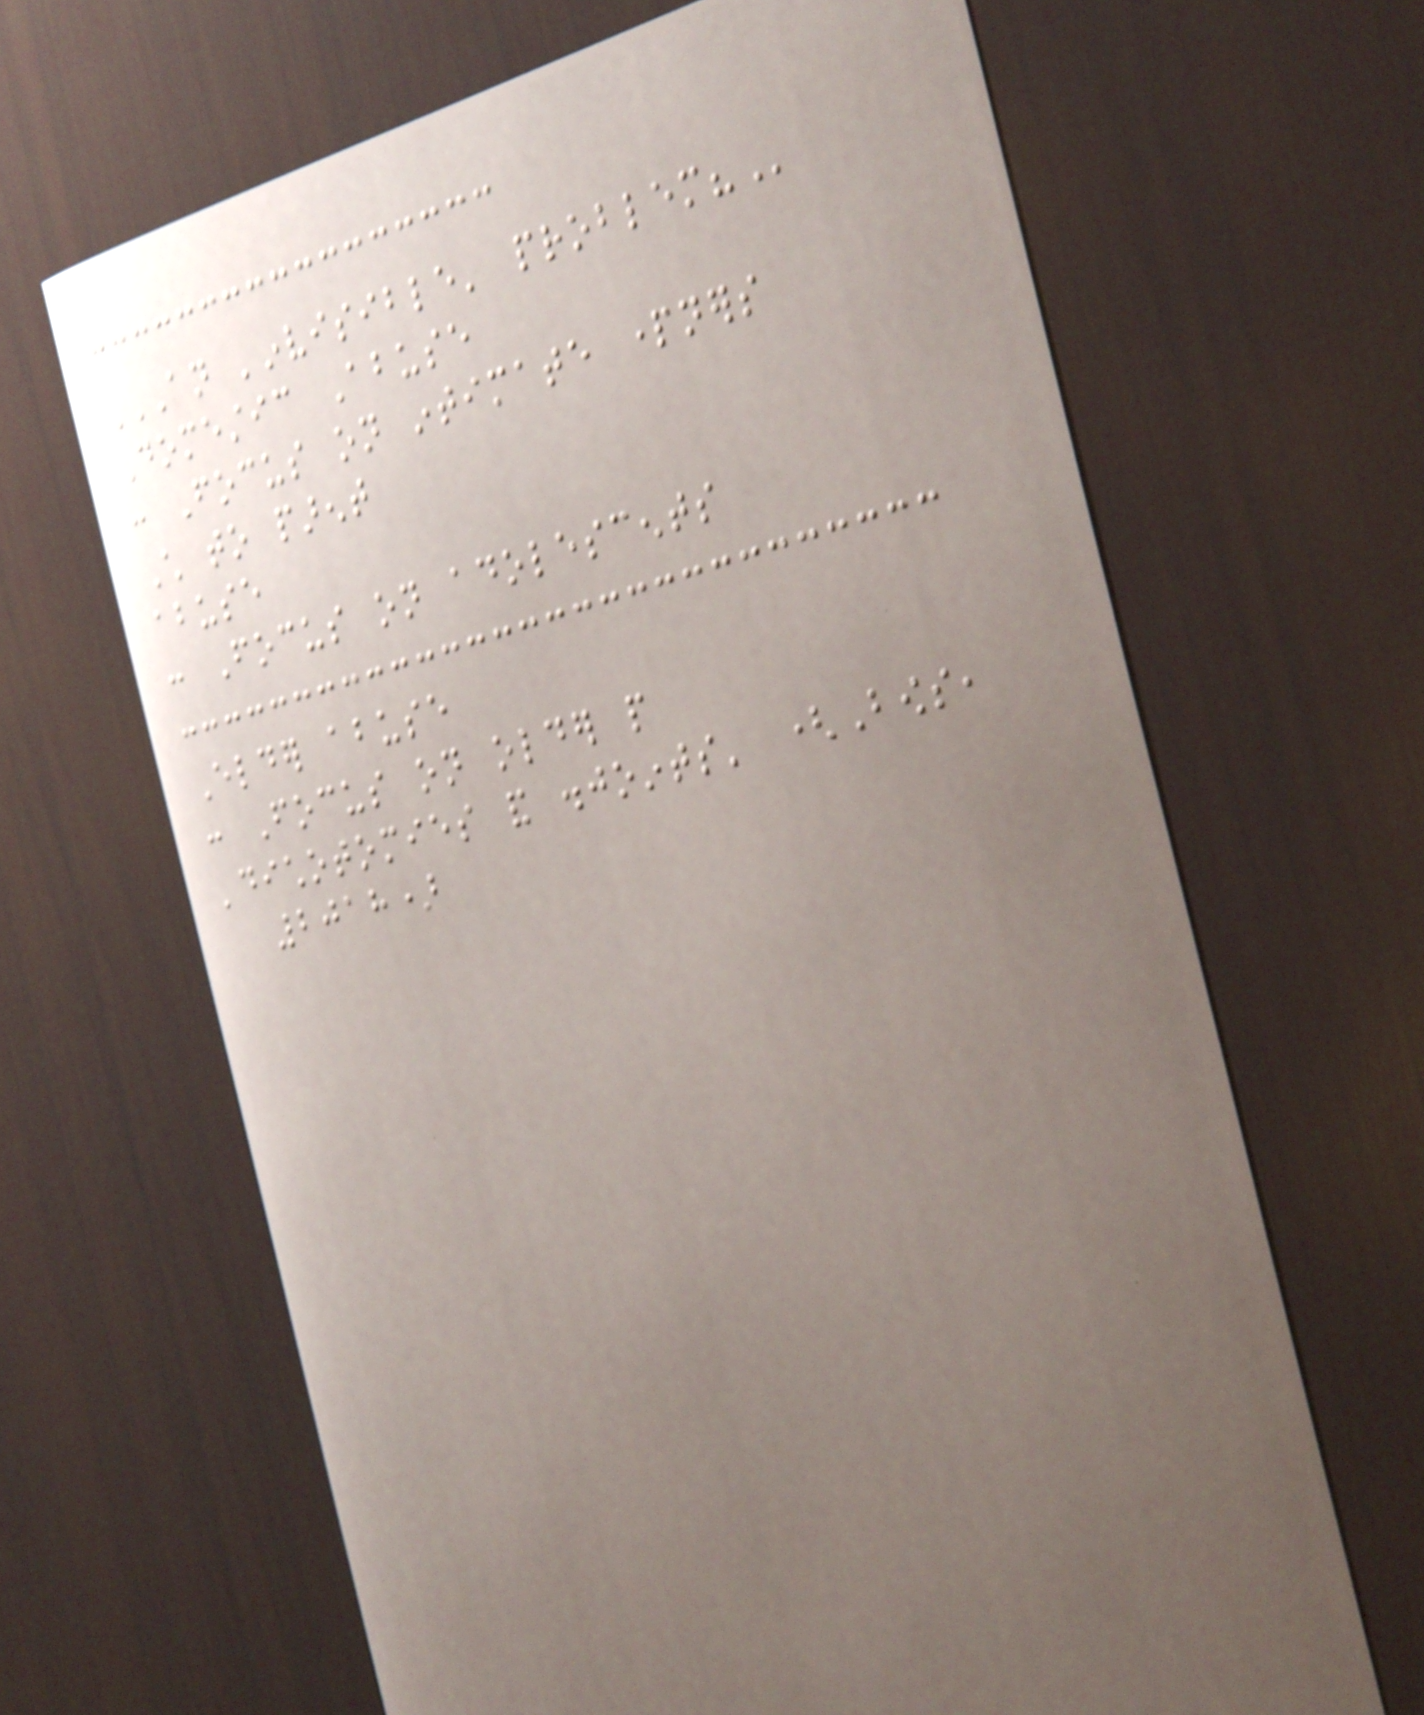AN 'INVISIBLE' PROBLEM?
Domestic Abuse
: Focus on intimate partners
Child to parent
abuse
: Focus on adolescents
Elder abuse
: Focus on older people
'dichotomies and disjoints' (Bows,
2018)
